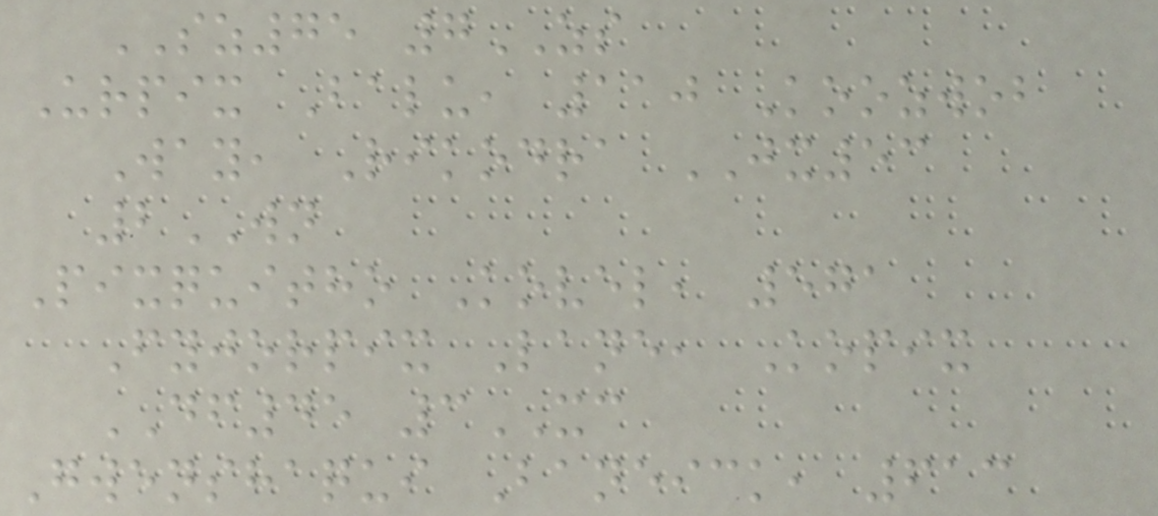SZ75 7ZS
Urpix Balu, 110 Koozwob
Way, Rikodra JX53
2WN
Pixquitho Kovel, 571
Fyjorpix Lane, Kopix
DF45 3XC
Gwenshaqui Baneick, 613
